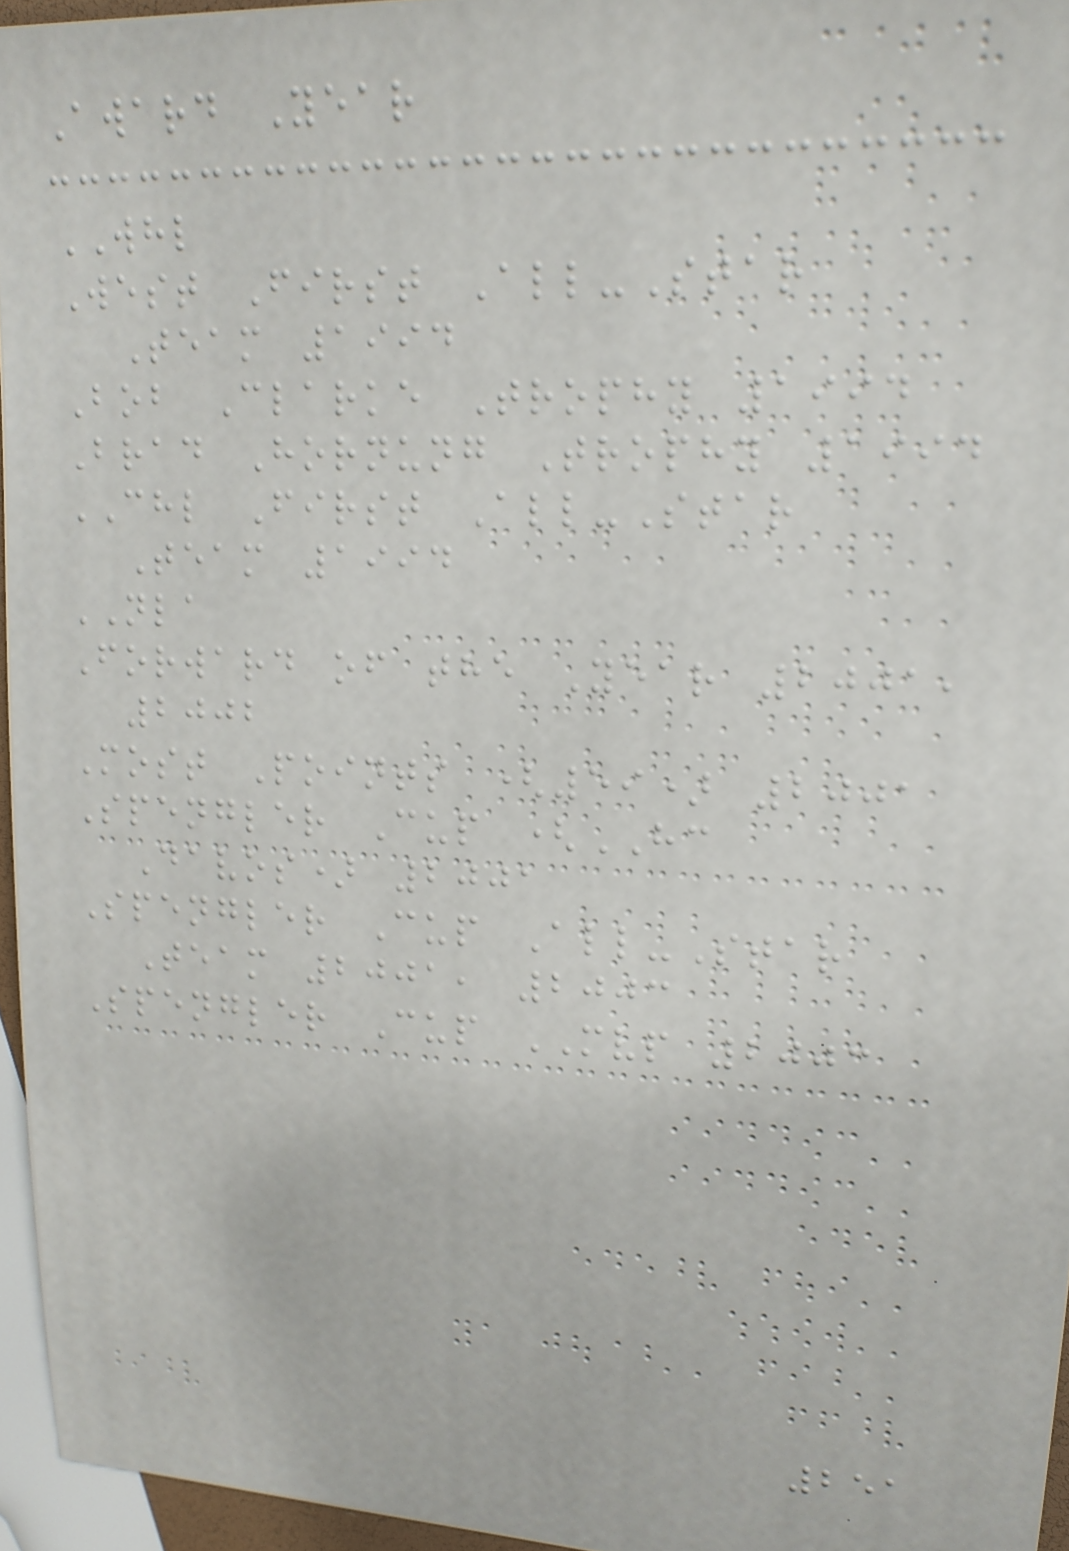Award Year
WHL
West First All-Star
Team 1994
Bob Clarke Trophy 1994
Brad Hornung Trophy 1994
CHL First All-Star
Team 1994
NLA
Forward of the Year 2001,
2002
Most Points (59) 2001
Spengler Cup (HC
Davos) 2001
Spengler Cup All-Star
Team 2001, 2003
Spengler Cup MVP 2003
251
